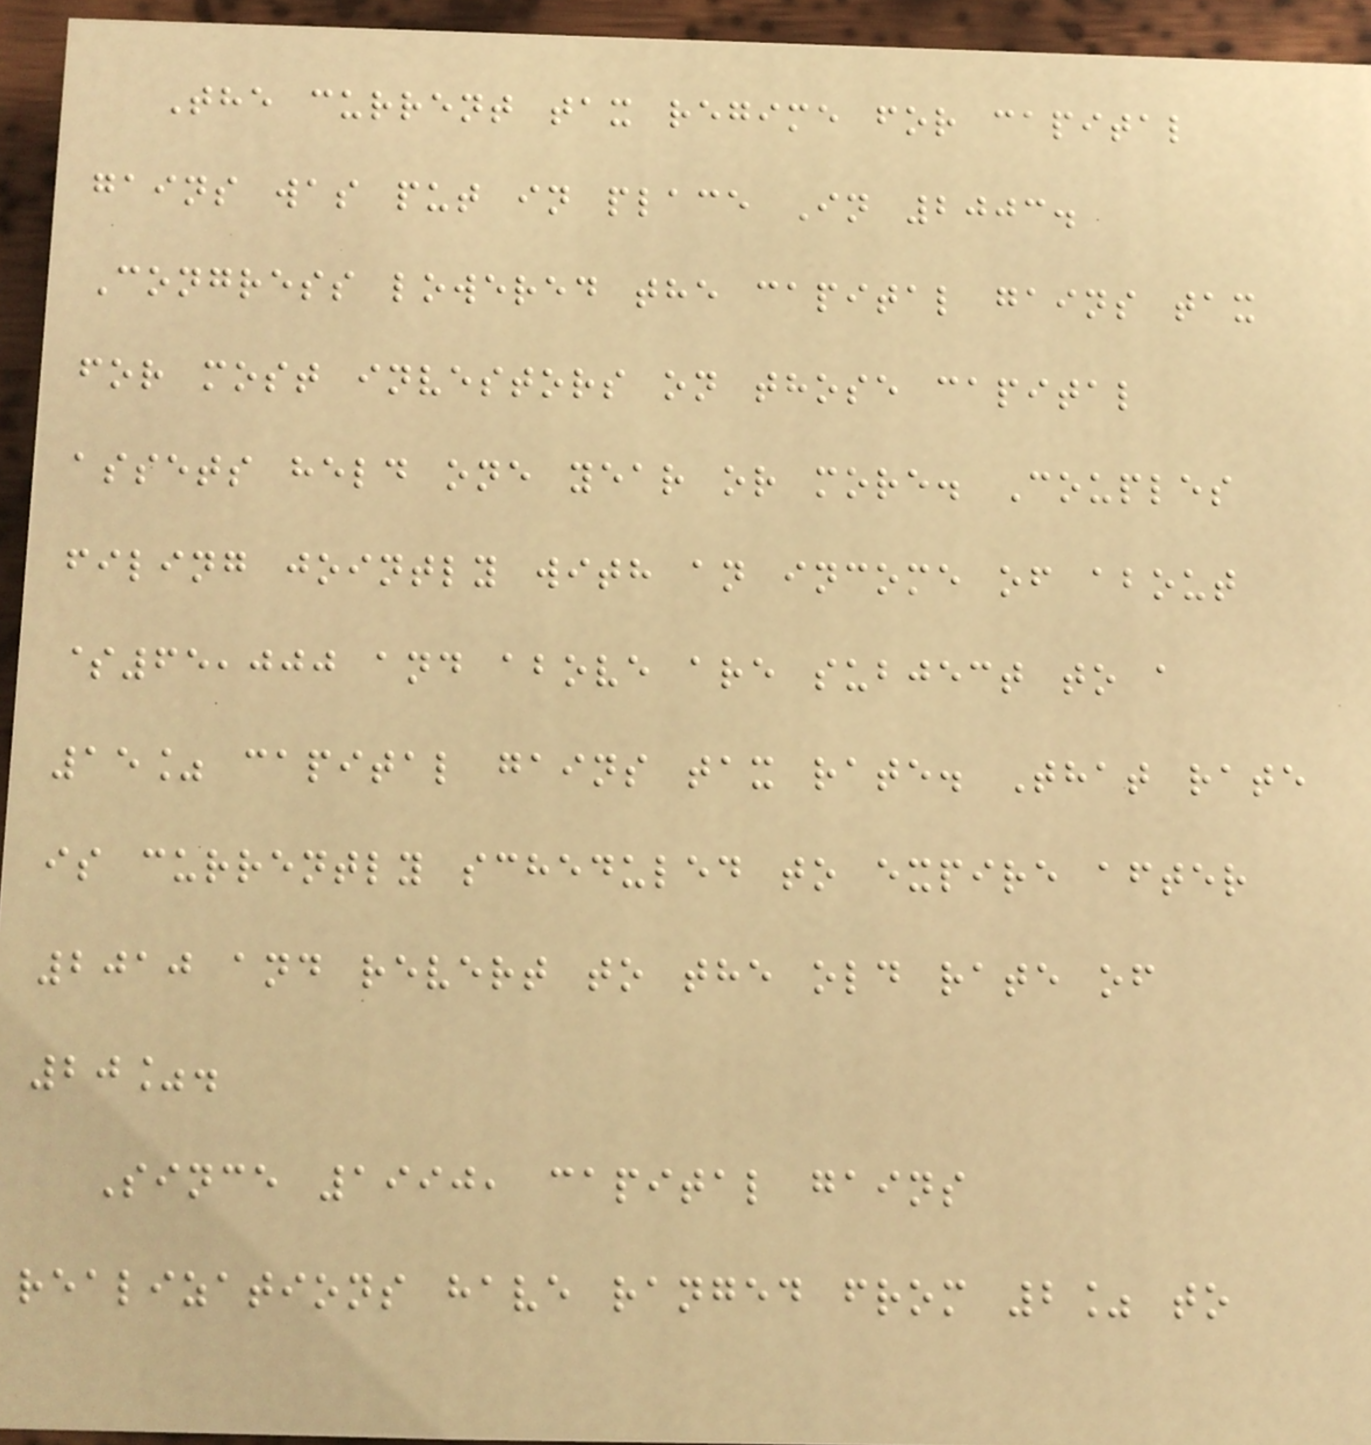The current tax regime for capital
gains was put in place In 2003.
Congress lowered the capital gains tax
for most investors on those capital
assets held one year or more. Couples
filing jointly with an income of about
$65,000 and above are subject to a
15% capital gains tax rate. That rate
is currently scheduled to expire after
2010 and revert to the old rate of
20%.
Since 1990, capital gains
realizations have ranged from 2% to
